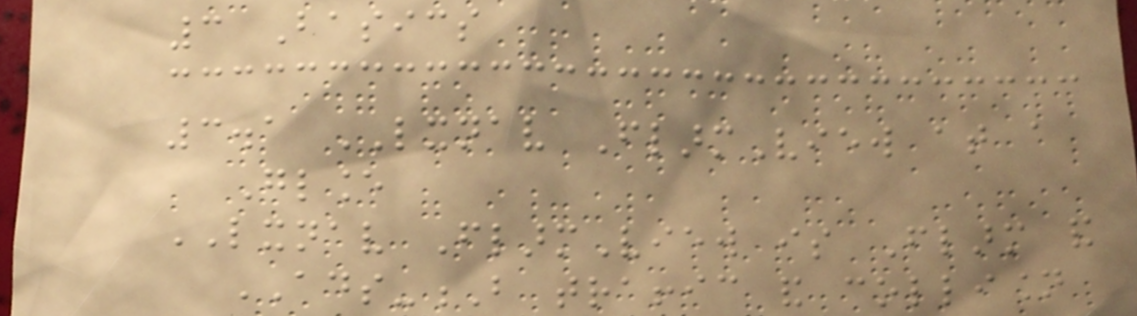3 Basics
3.1 LXNAV FlarmView at a
Glance
LXNAV FlarmView is Flarm and
ADS-B traffic and collision
